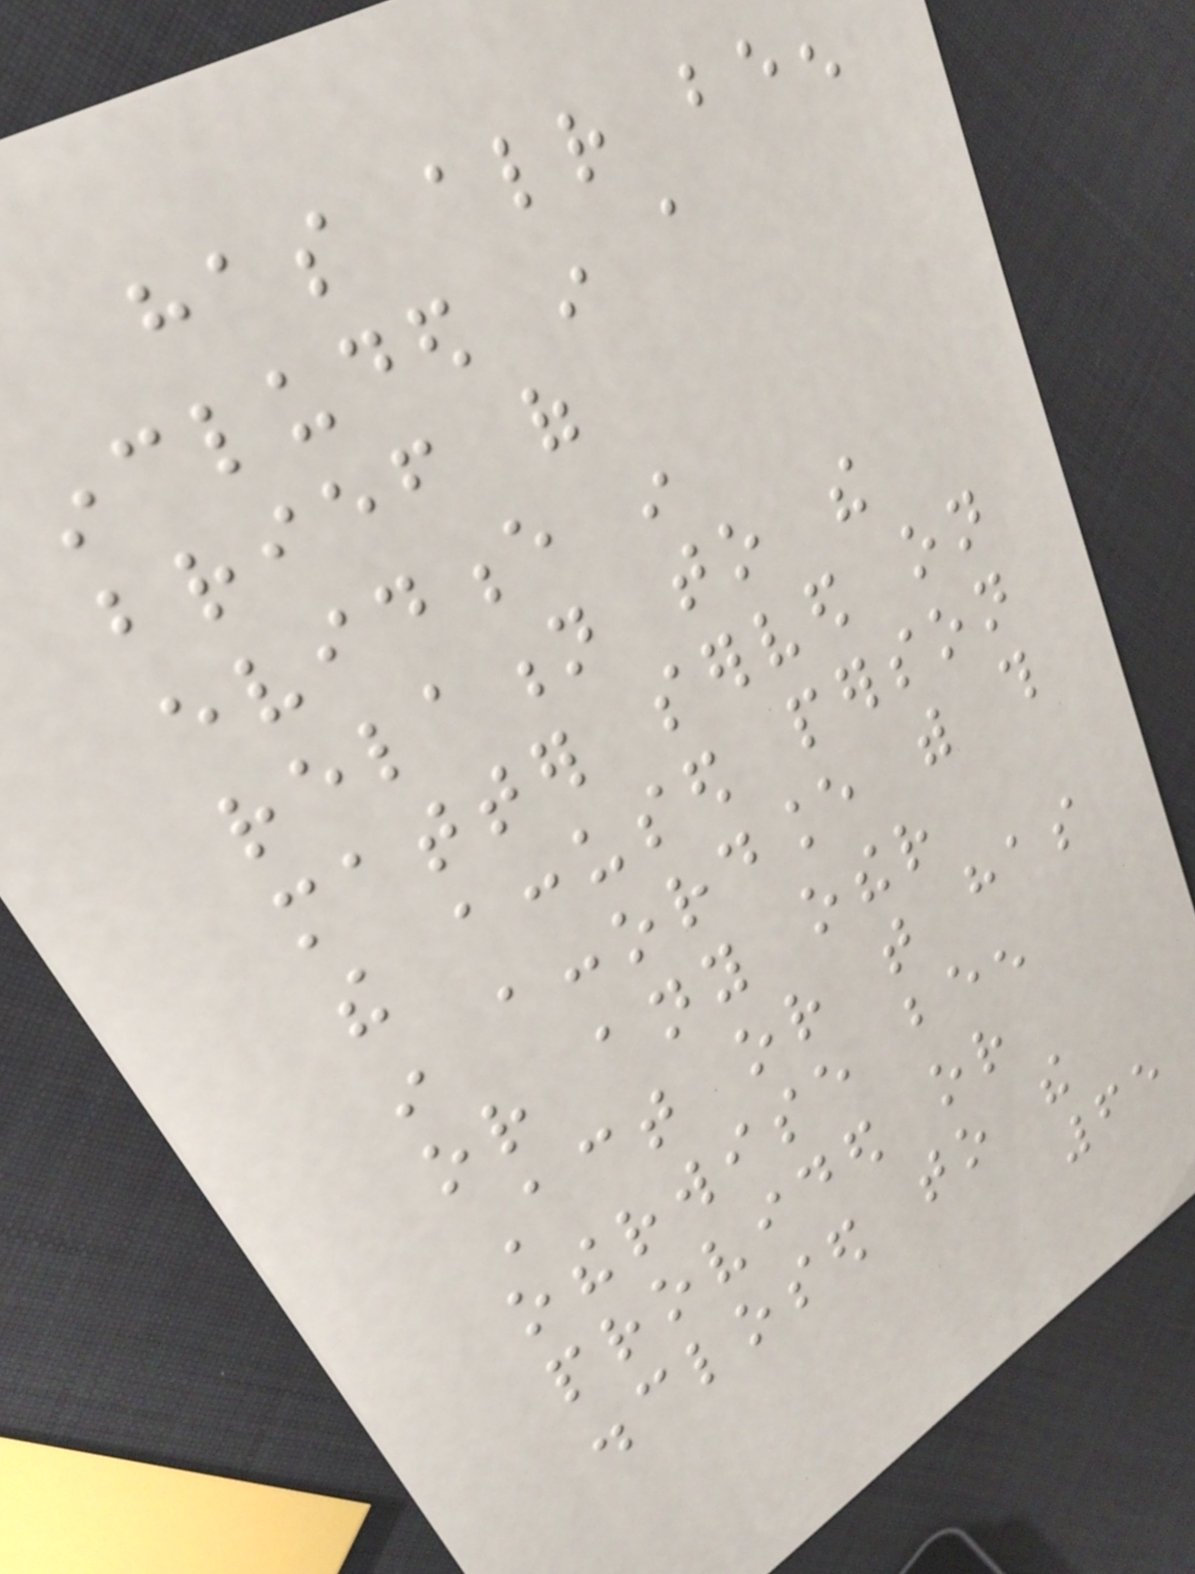has already been
included in a
brief of
evidence in
relation to the
matter served on
the accused person
in accordance with this
or any other
Act or that has
otherwise been
provided or
disclosed to the
65
